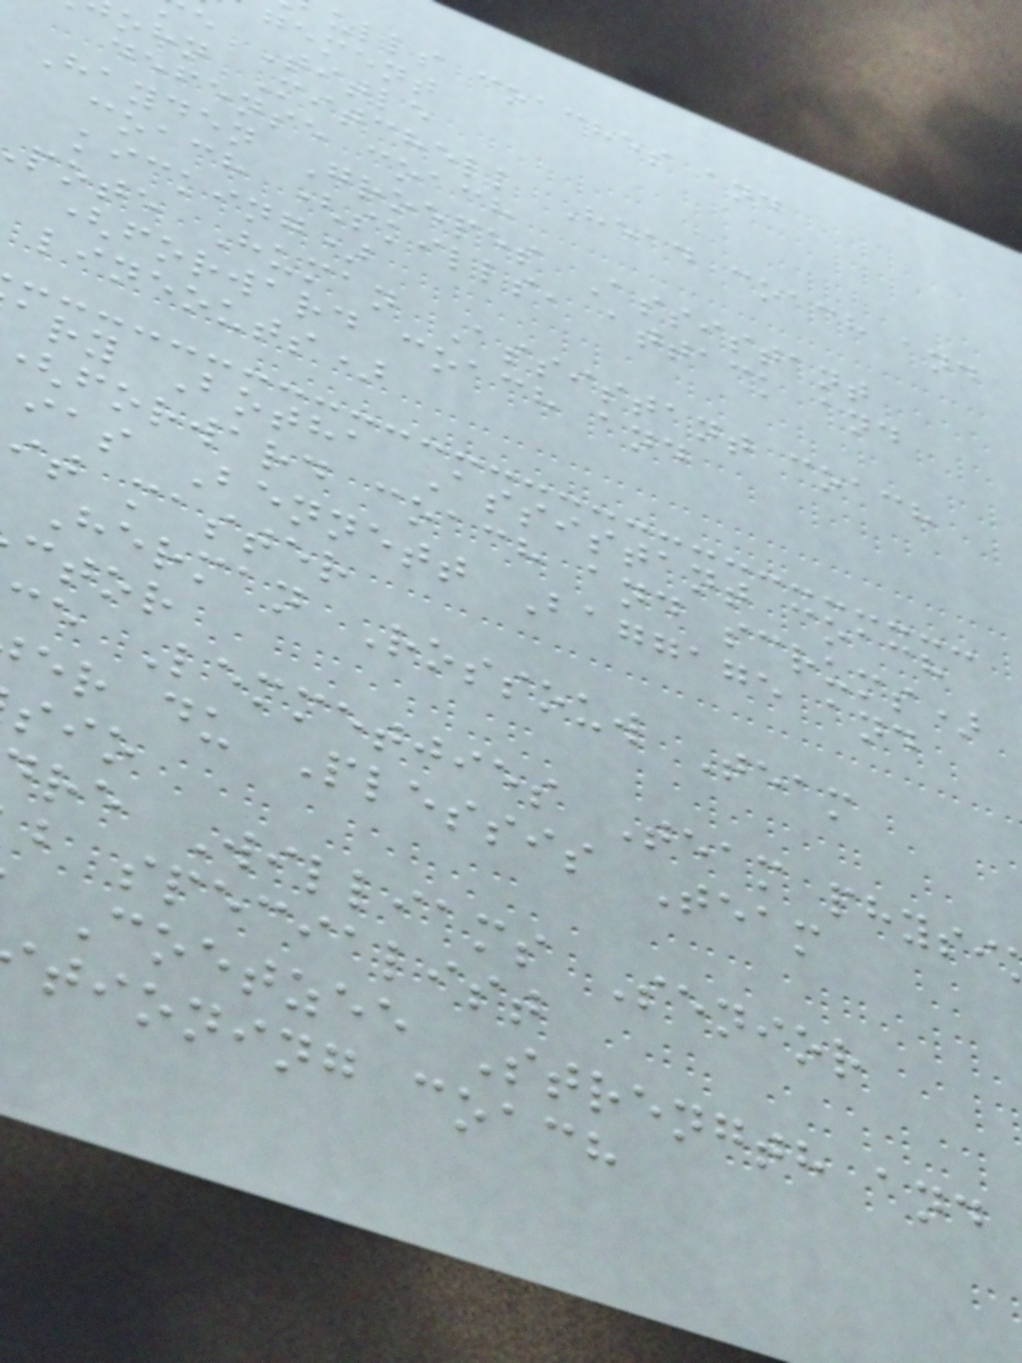ulls coaches and
gement
e Title
ohn Mitchell Head coach and
defense coach
Hayden Groepes Assistant
coach (skills, attack and
kicking)
pote Human Assistant coach
(forward coach and
lineouts)
ary Botha Assistant coach
forward coach and scrums)
ias Bennett Baggage and
it master
Herman Rossouw Team
ctor
ce Lemmetjies Team physi
er du Plessis Team
re Williams Senior
b specialist
Coetzee Strength and
tioning coach
